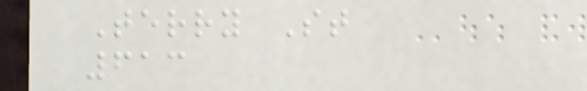Terry St
613
